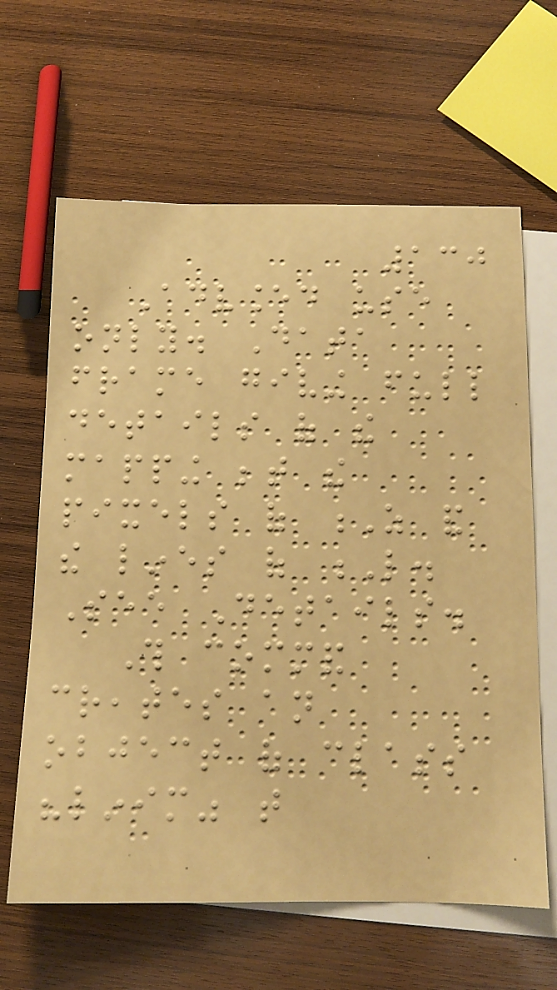130
Advanced use
only. Data
frame giving full
details of the
mapping between the
pixels of Z and
the lines of L.
See Details.
This command
creates an
object of class
"linim" that
